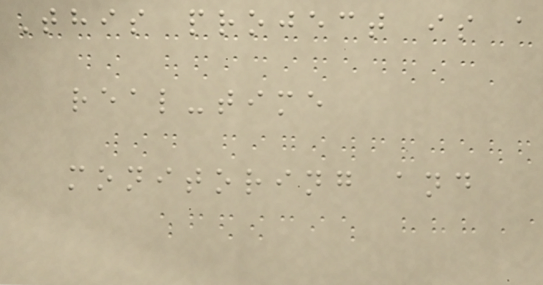This project is a
real-time
monitoring and
